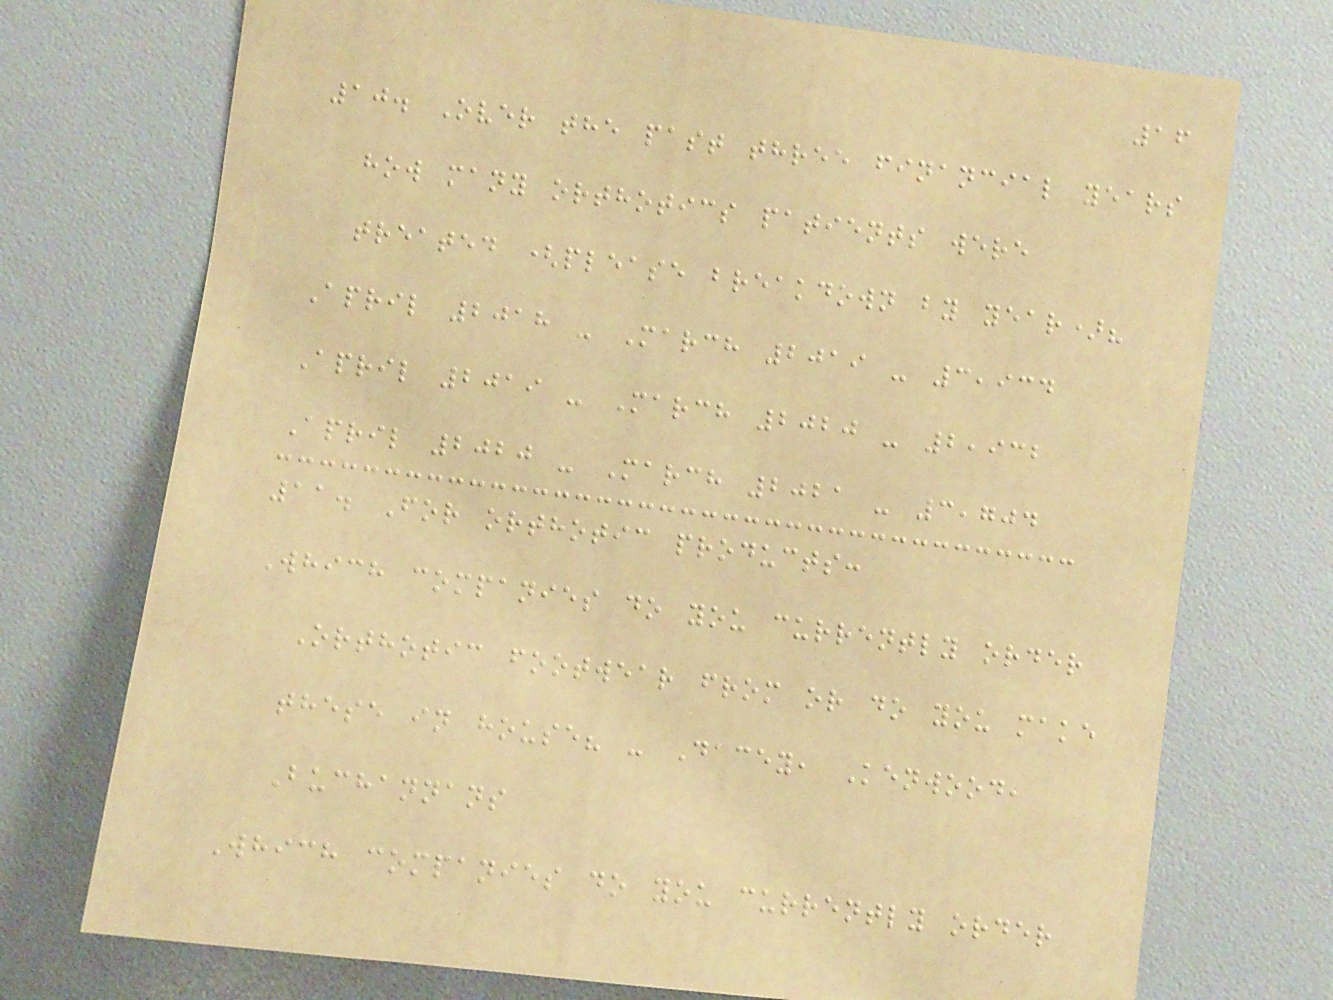16
10. Over the past three financial years
how many orthotics patients were
treated (please breakdown by year)?
April 2018 - March 2019 - 3,934
April 2019 - March 2020 - 2,932
April 2020 - March 2021 - 3,704
11. For orthotic products:
Which companies do you currently order
Orthotic footwear from or do you make
these in house? - Dacey, Kenwood,
Buchannans
Which companies do you currently order
